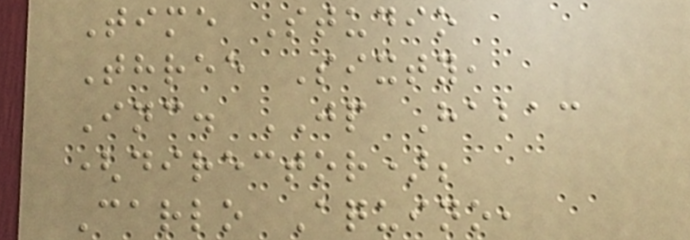Time Studio
Three Sixty,
Inc. JP Habac
(director);
Carlo Aquino,
